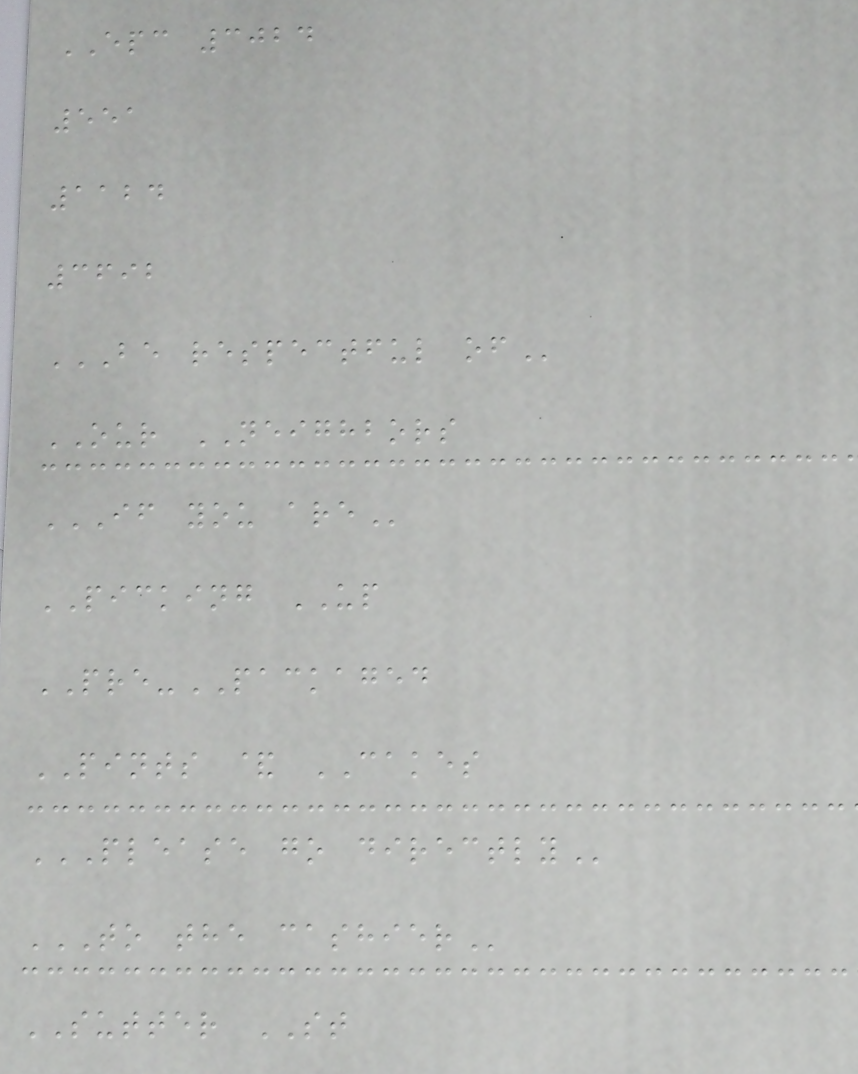EPC 3024
551
1124
3692
BE RESPECTFUL OF
OUR NEIGHBORS
IF YOU ARE
PICKING UP
PRE-PACKAGED
PINTS & CAKES
PLEASE GO DIRECTLY
TO THE CASHIER
SUTTER ST
